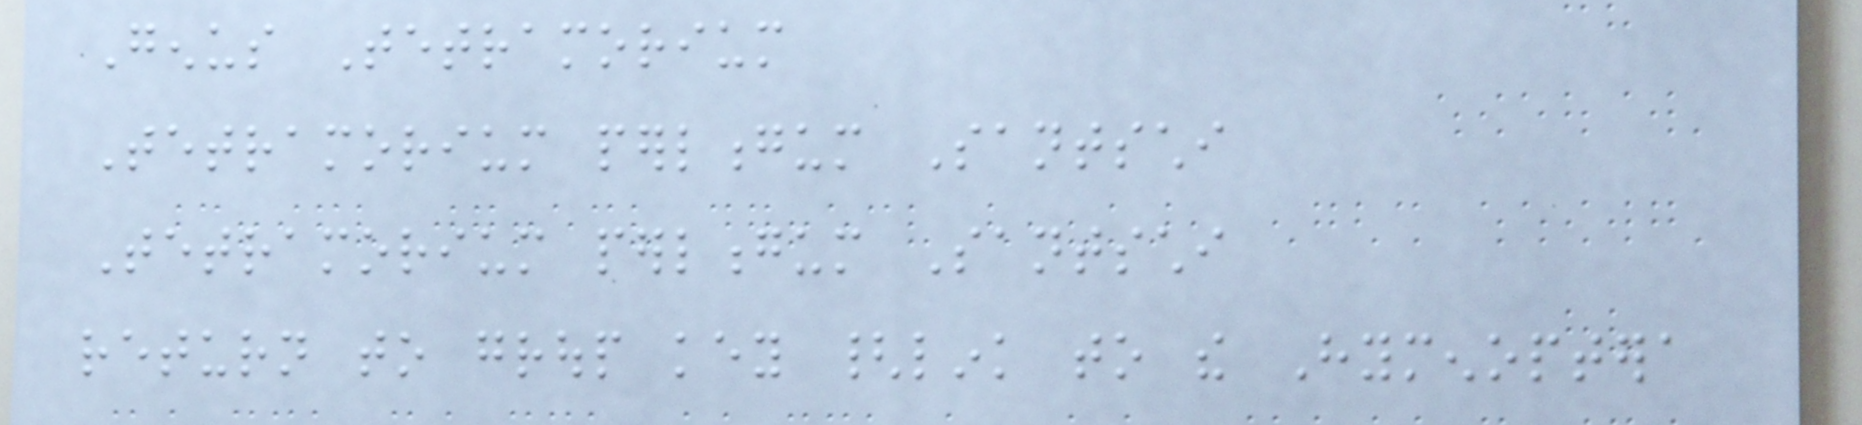Genus Tetramorium
Tetramorium perlongum Santschi
Tetramorium perlongum Santschi
return to group key {link to the Hymenoptera
